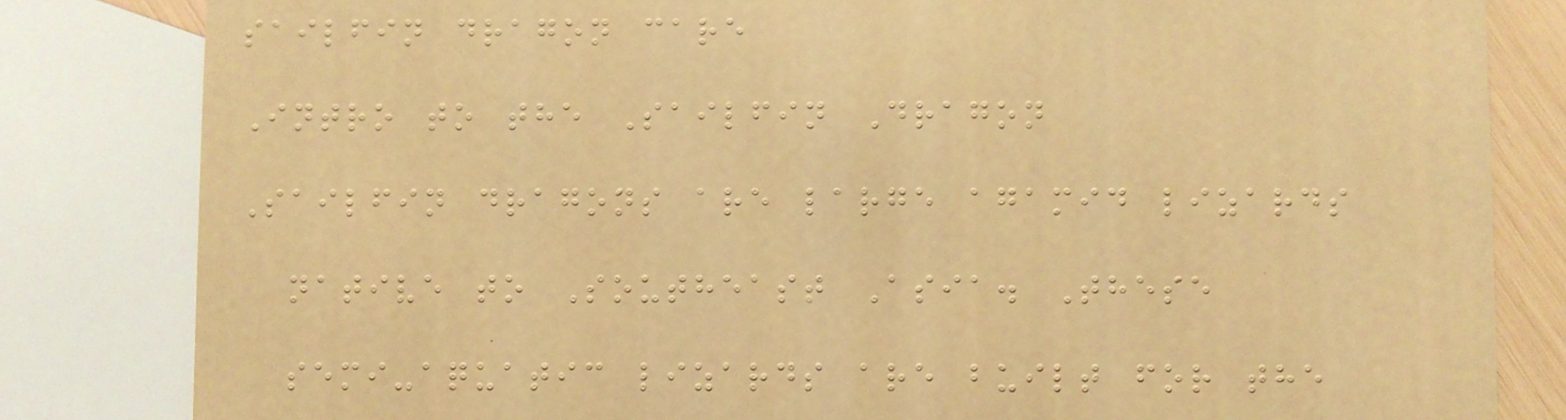sailfin dragon care
Intro to the Sailfin Dragon
Sailfin dragons are large agamid lizards
native to Southeast Asia. These
semi-aquatic lizards are built for the
